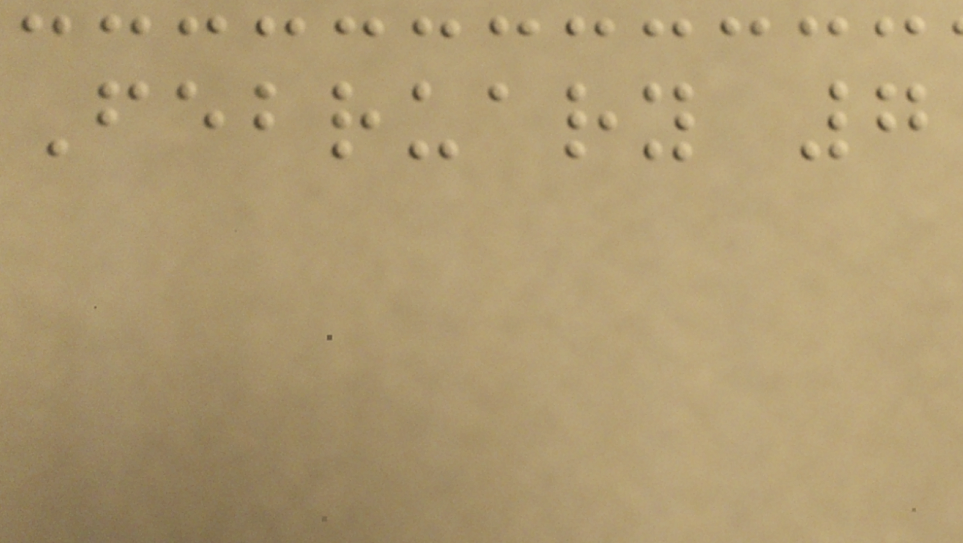February 7
